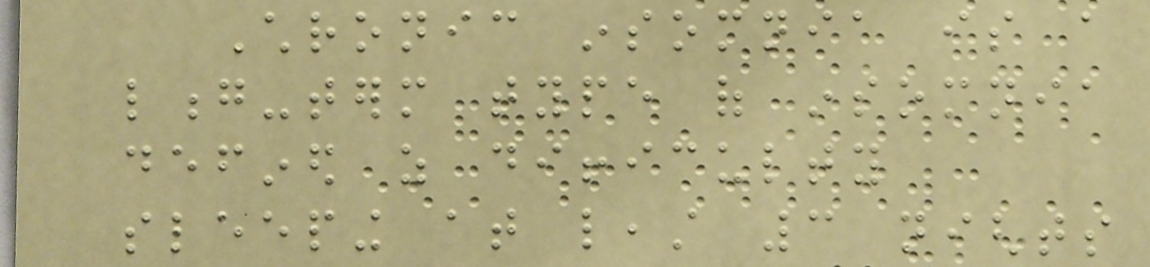Chronic insomnia is a
long-term type of insomnia
defined as difficulty
sleeping at least 3 nights
